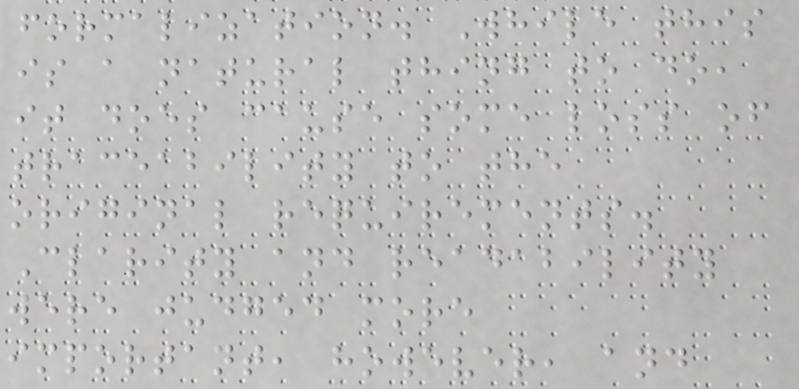formalization. While this
is a natural thing to do,
it does cause some loss of
traceability to the
original requirements.
Clarity and readability
were judged more
important, however, and
